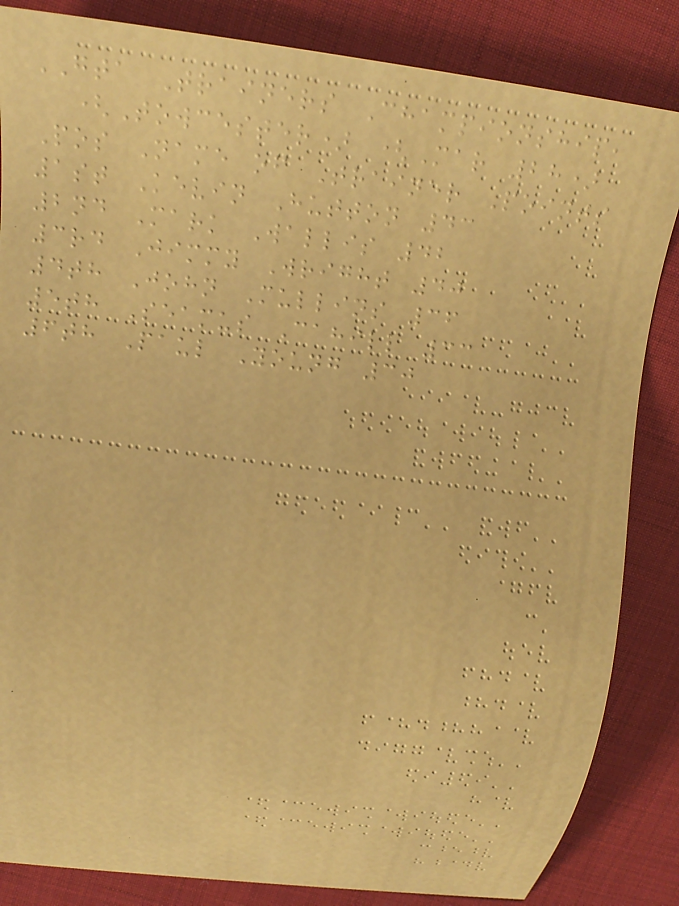GTA Trainers Championship,
(Towcester) (Mar 28)
Pos Name of Trainer Points
1st Kevin Hutton 43
2nd Mark Wallis 42
3rd Jimmy Wright 40
4th John Mullins 36
5th Seamus Cahill 33
6th Paul Young 30
